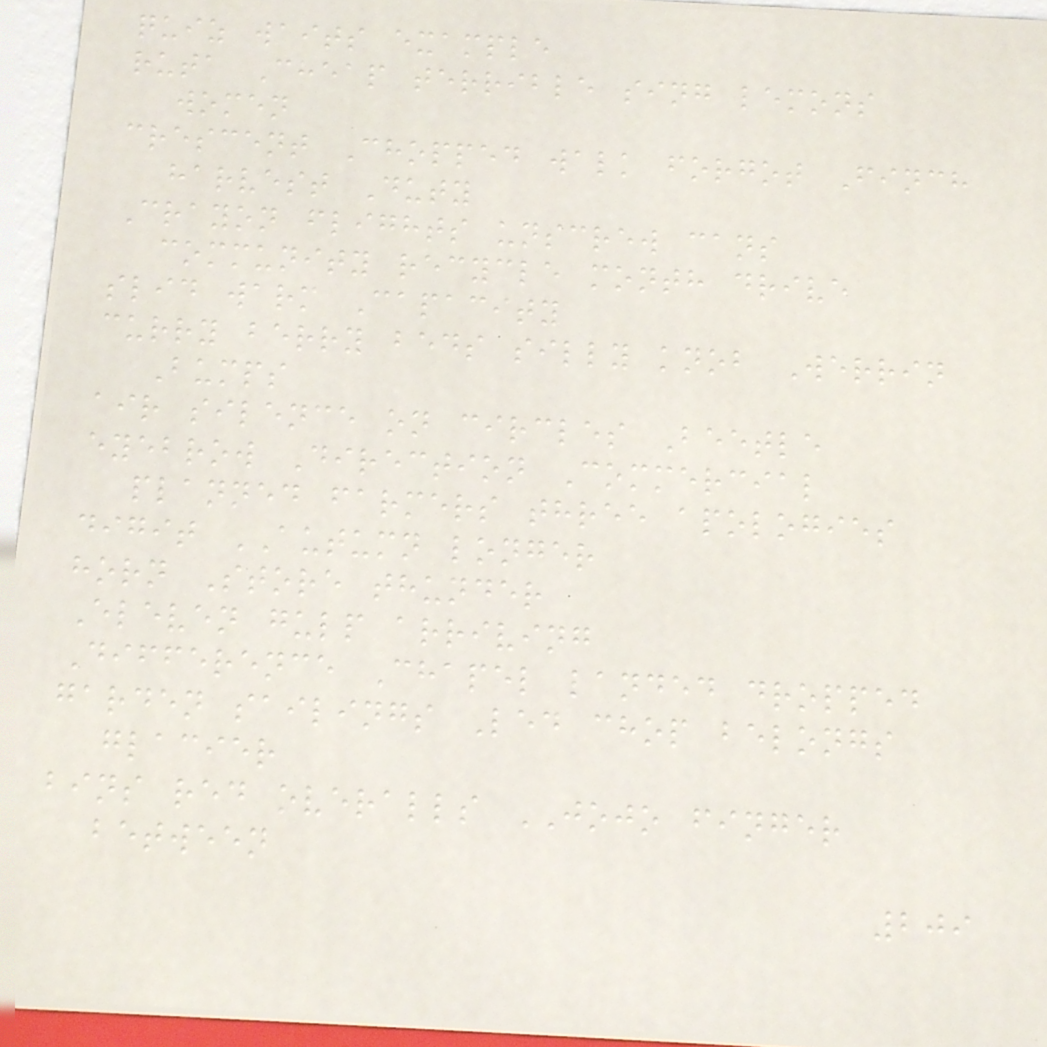quiz waits example
ruta Cheap terrible sing lemons
women
crescent Chopped walk forgot Finch
harvest Duty
Crayon flights unscrew cans
community recycle month drive
slid warm Capacity
curry berry beds silly knob Werrin
Bumps
air silence on circles Beetle
eyebrow Direction Commercial
planned farmers three apologies
digit AUTUMN longer
horn Store thunder
Eleven gulp arriving
Difference Chapel landed dropped
garden sailings Led chop belongs
glacier
bins red overalls JOJO finger
between
209
